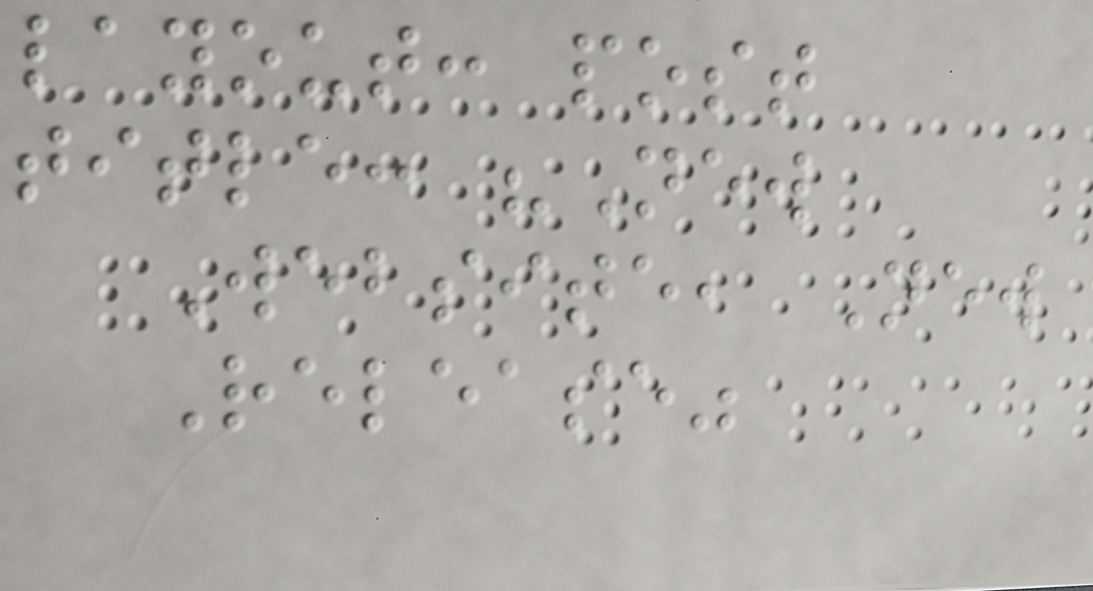layout: post
title: "New
Website, New
Release"
